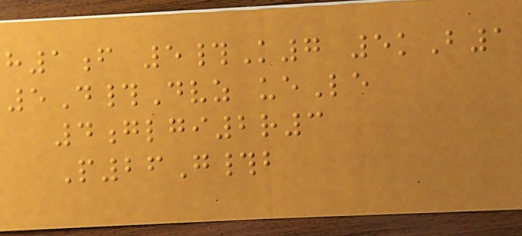h1f 5#K7 5kB1
5D#Dvz ueLe
4glgi2r3
P26G#b
